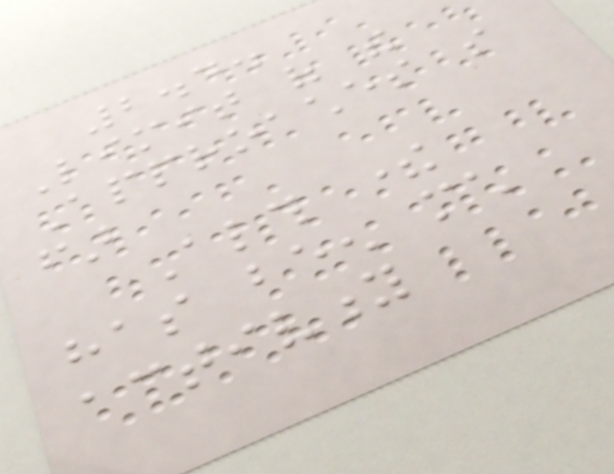2.4.
Limit of the
Approaches so
far
Although there
has been much
activity
